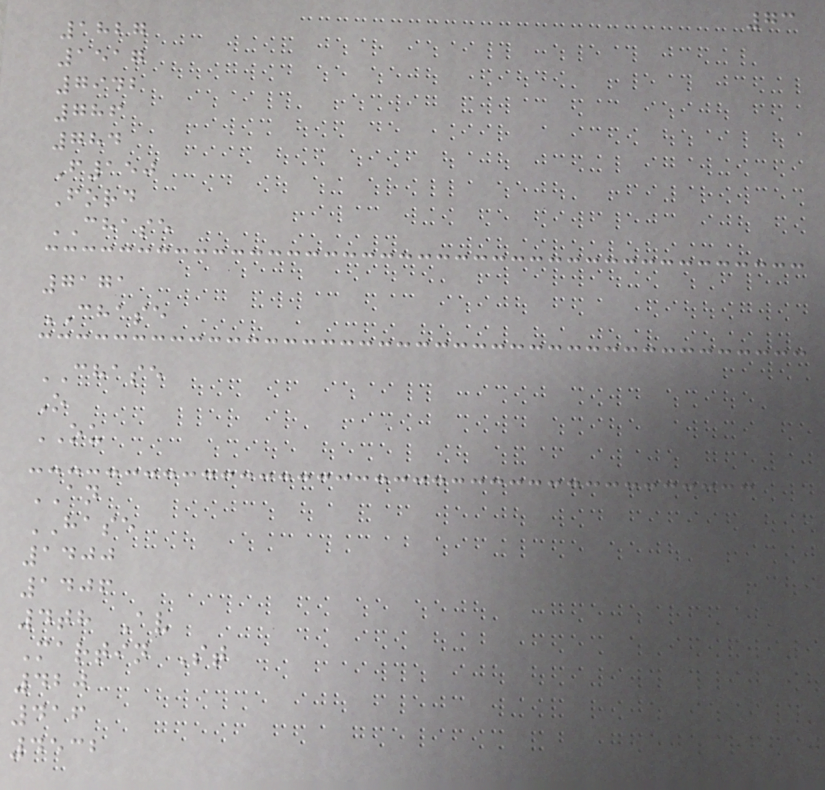73
1827
1517
7942
786
784
F150
Ford
CHASE
7171
CHASE
CHASE
O
OU
AN
HASE
1400
1406
4th Av
Martin St
420
416
4532
